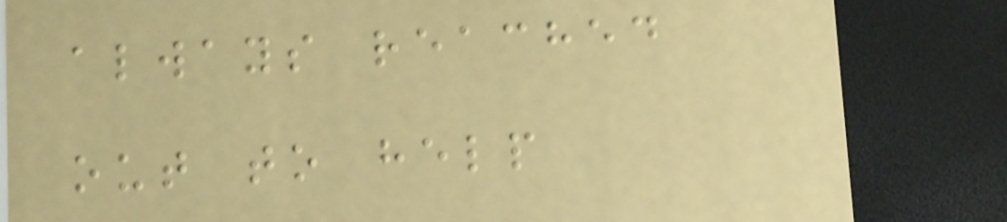always reached
out to help
